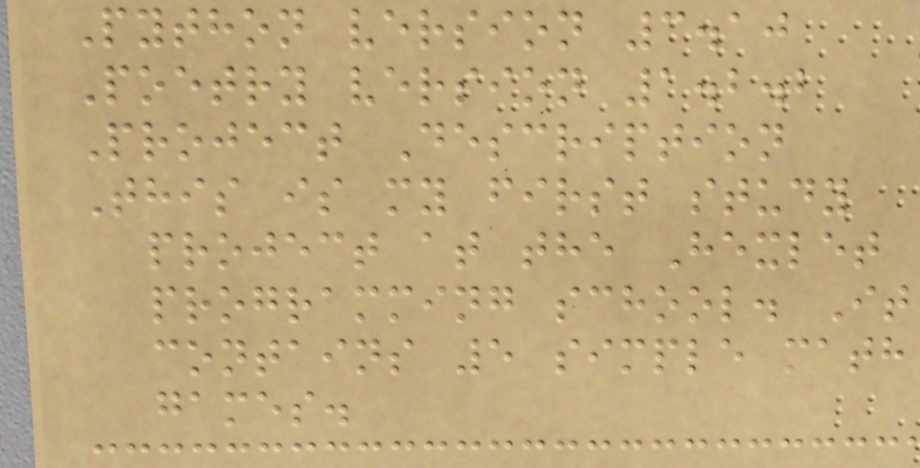Python version 3.10
Poetry version 1.2.2
Project Description
This is my first study
project at the Hexlet
programming school. It
contains 5 simple math
games.
